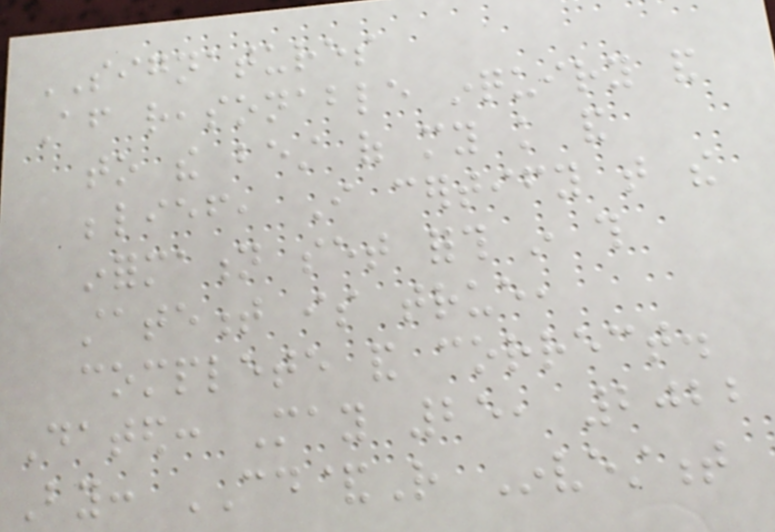SIGNATURES
After reasonable inquiry and
to the best of my knowledge and
belief, I certify that the
information set forth in this
statement is true,
complete and correct.
Dated: May 25, 2022
By: CD&R Investment
